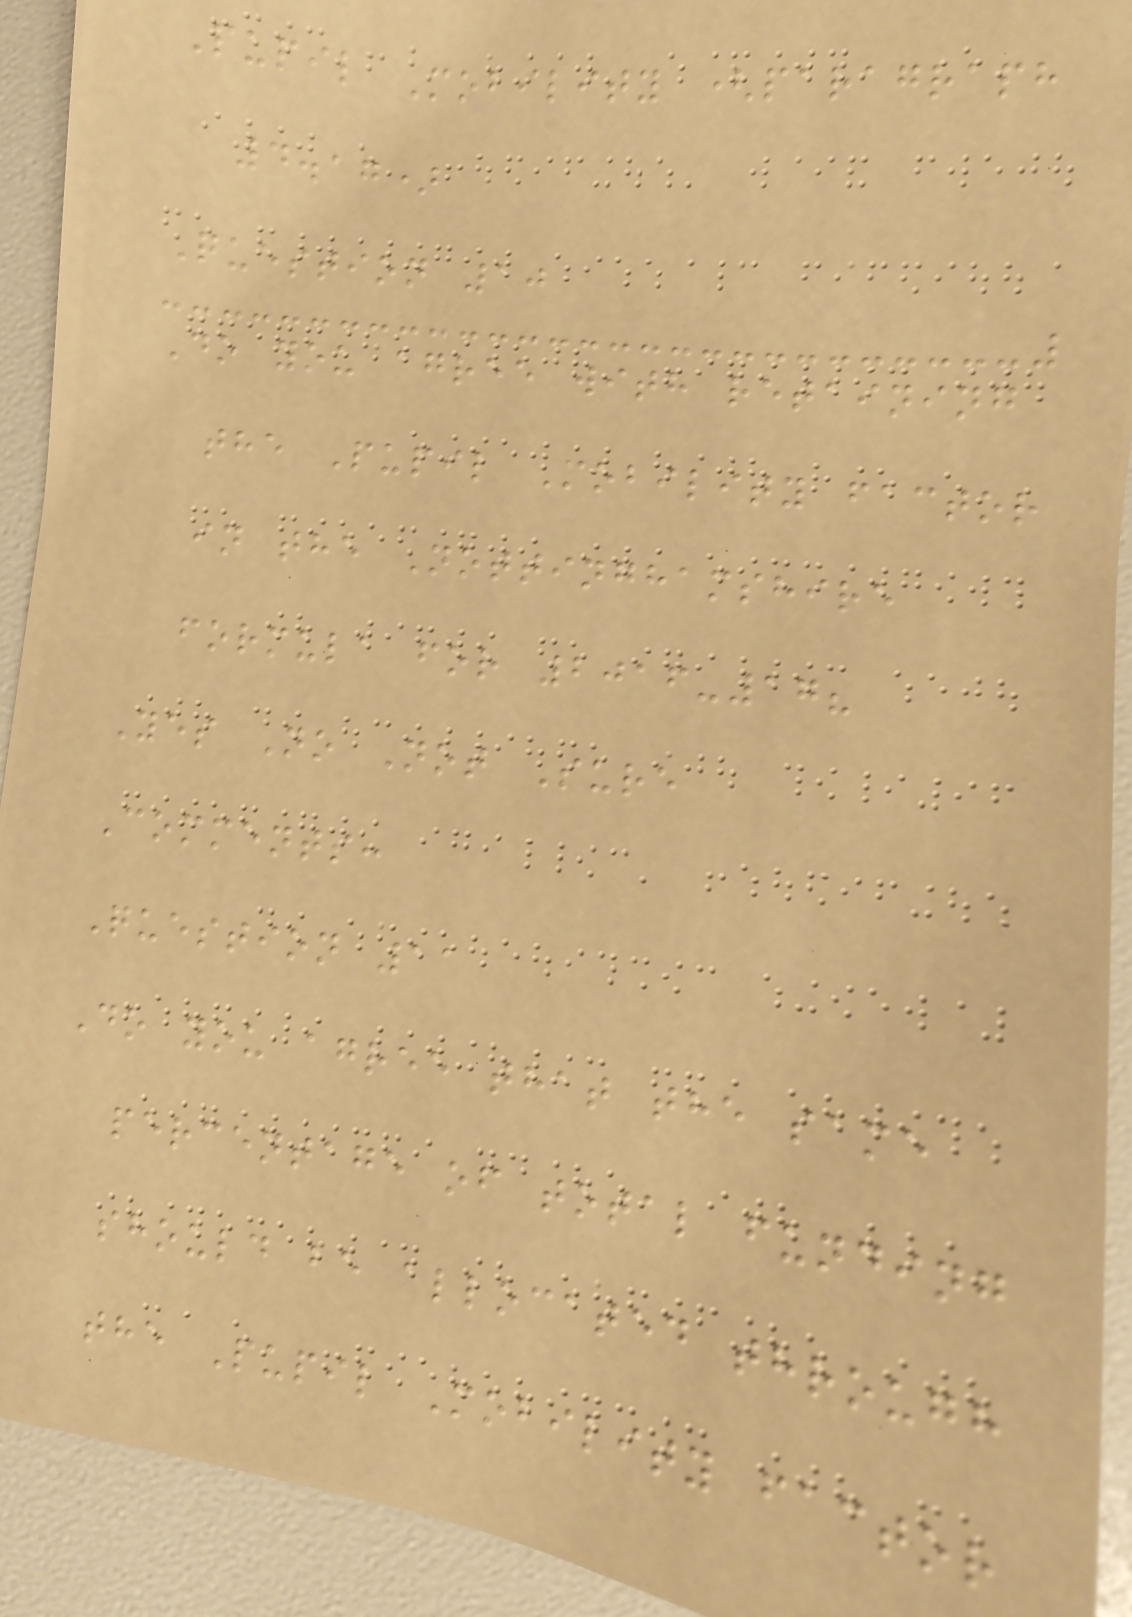Pupil Mobility (paragraph
4.17)
Question 10
Do you agree with retaining
the Pupil Mobility factor
in the Nottinghamshire
formula for 2016-17?
Yes No Not Sure
Comments:
Question 11
Do you agree that the same
percentage of total funding
should be allocated through
the Pupil Mobility factor
